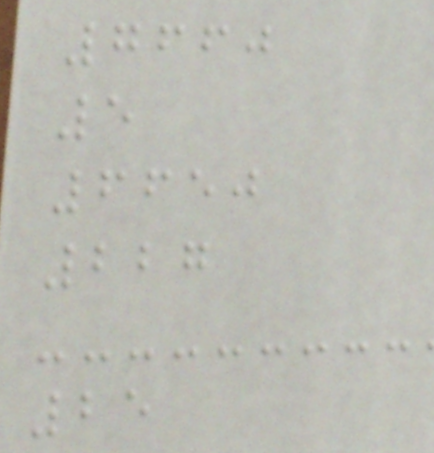7660
5
6650
227
25
